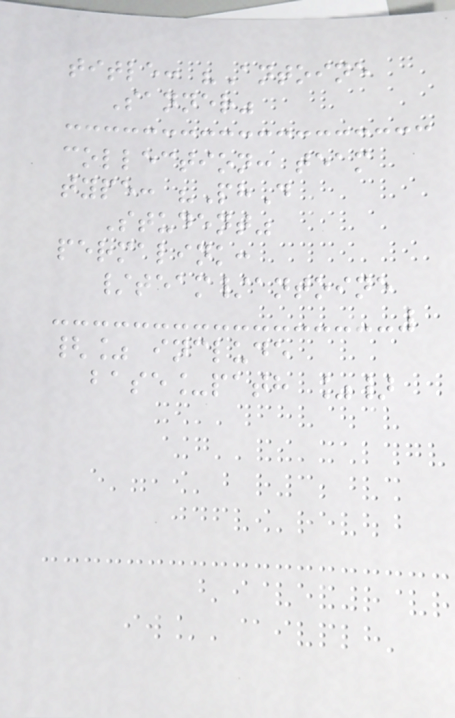title: "Antoine
Sanner"
collection: team
type: "PhD
Student"
permalink:
/team/antoine
{% include
base_path %}
